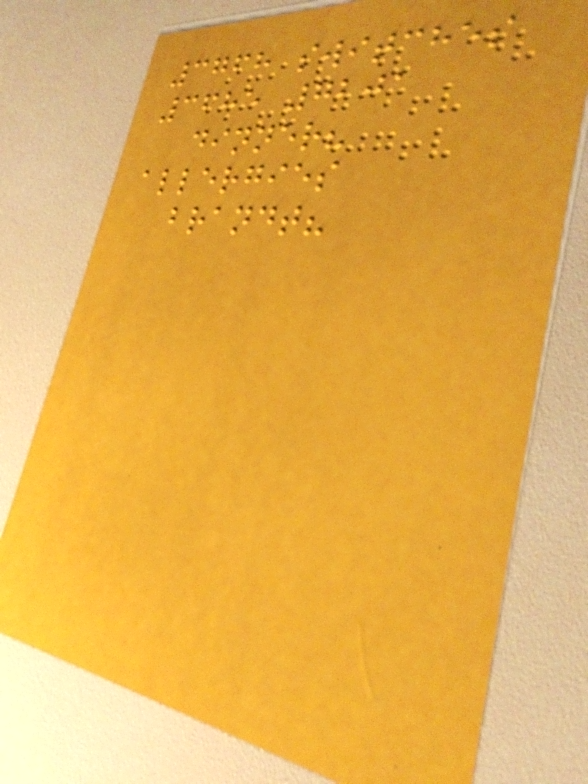3768 switches
3685 7201
dinner?
allergies
brandt?
